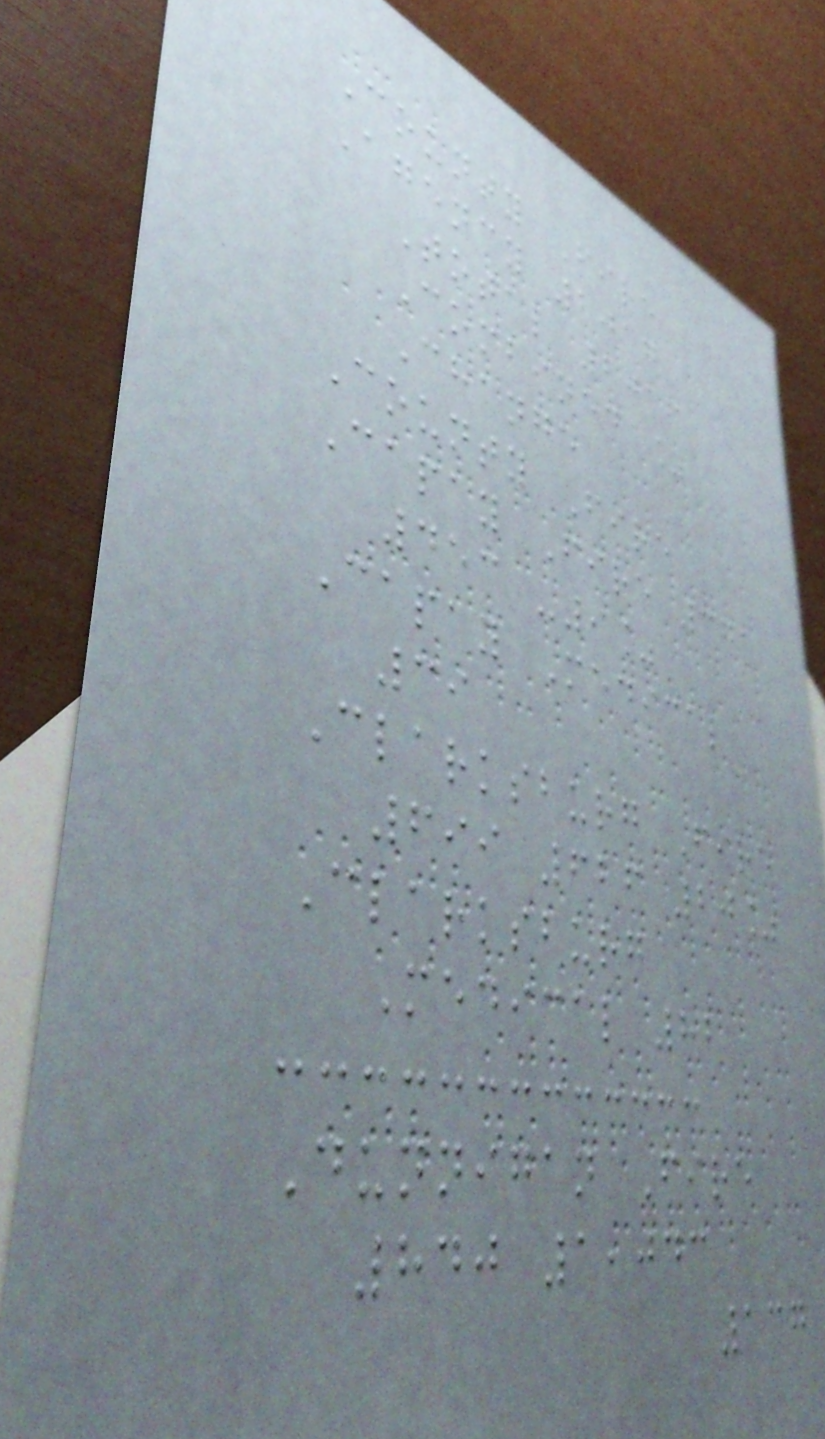County Fire
Agency 2017
Total 2016
Combined %
Change
County Fire
Capay Fire 371
453 -9%
Capay Medical
39
Clarksburg Fire
699 626 20%
Clarksburg
Medical 82
Dunnigan Fire
840 1,043
137
